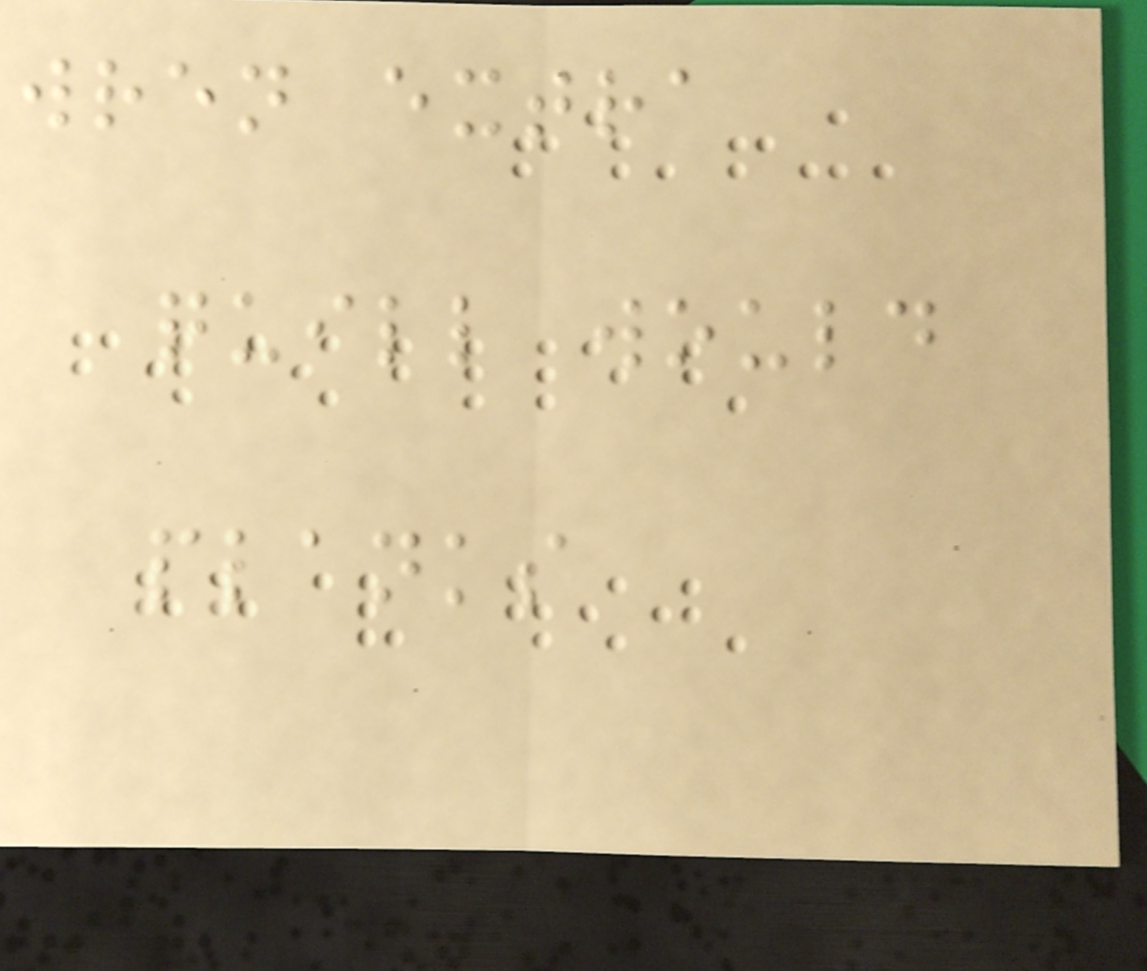wren extra
quill would
planks
